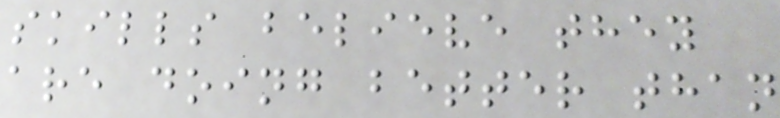skills believe they
are doing better than
